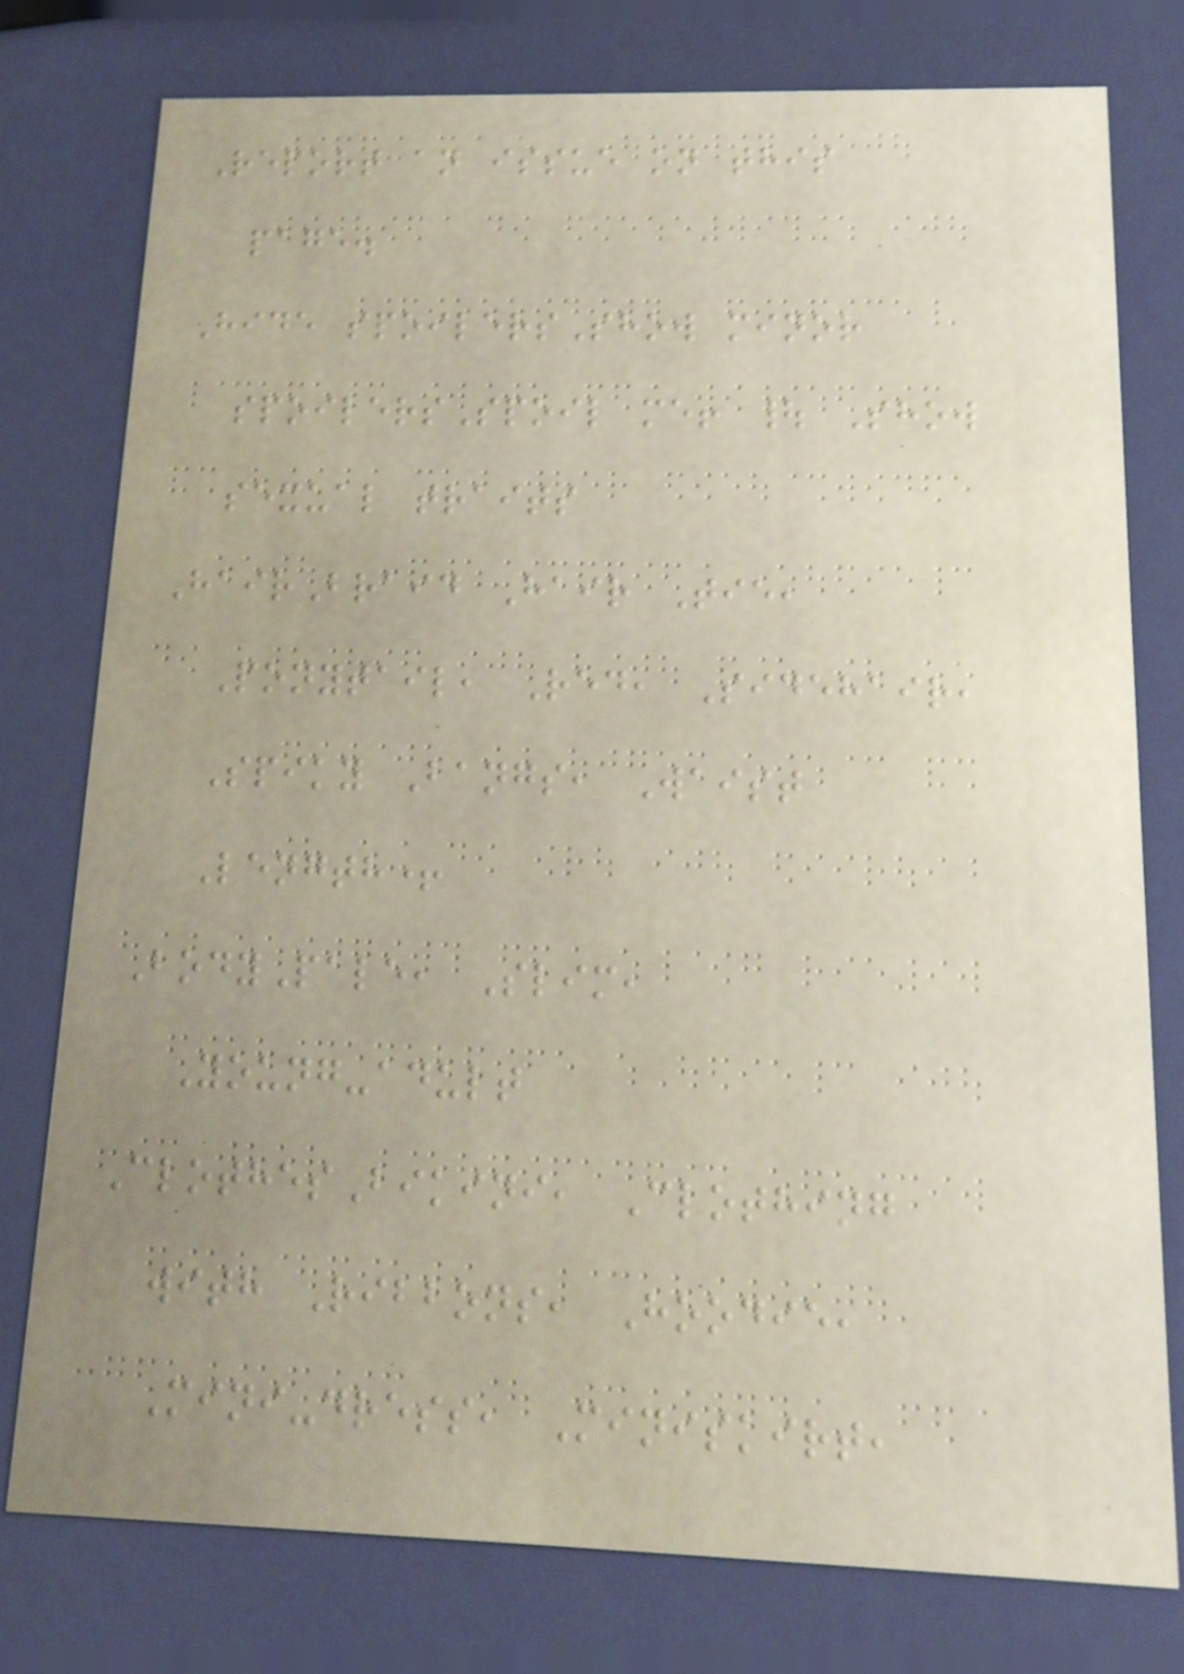Report an issue on this
page.
Hide spoilersShow minor
spoilersSpoil me! | Show
sexual traits
HairBraid Hair Tie,
Ponytail, Red, Sidehair,
Spiky Bangs, Waist
Length+
BodyPale, Slim,
Young-adult
ClothesBikini, Clothing
with Ribbons, Hoodie,
Mini-dress, Miniskirt,
